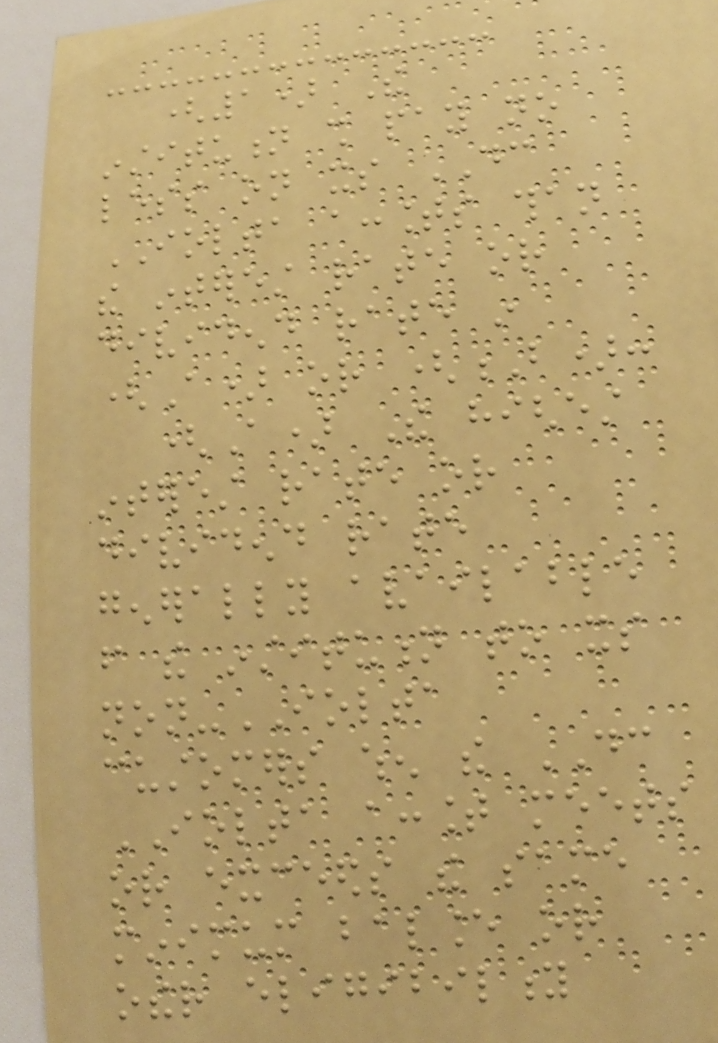(1) The
institution shall pay no
less on its DC
IOLTA accounts than
the interest rate or
dividend rate in
(A) or (B):
(A) The highest
interest rate or
dividend rate
generally available
from the institution to its
non-IOLTA
customers when the DC
IOLTA account meets
or exceeds the same
minimum balance or
other eligibility
